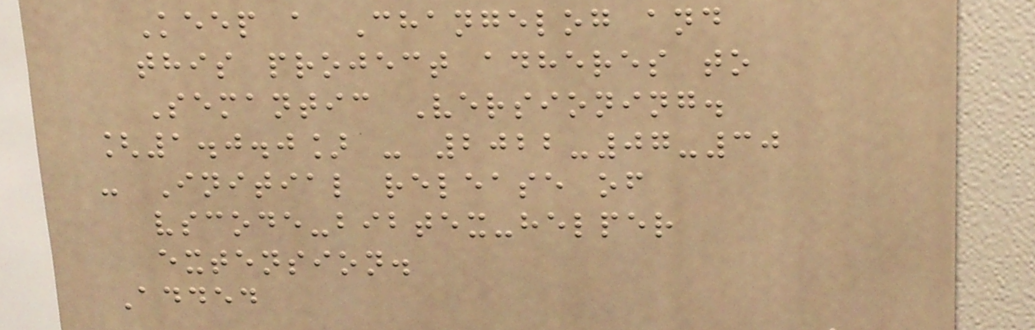Keep a Changelog and
this project adheres to
Semantic Versioning.
[1.0.0] - 2022-07-30
- Initial release of
vscode-bibtex-helper
extension.
Added
